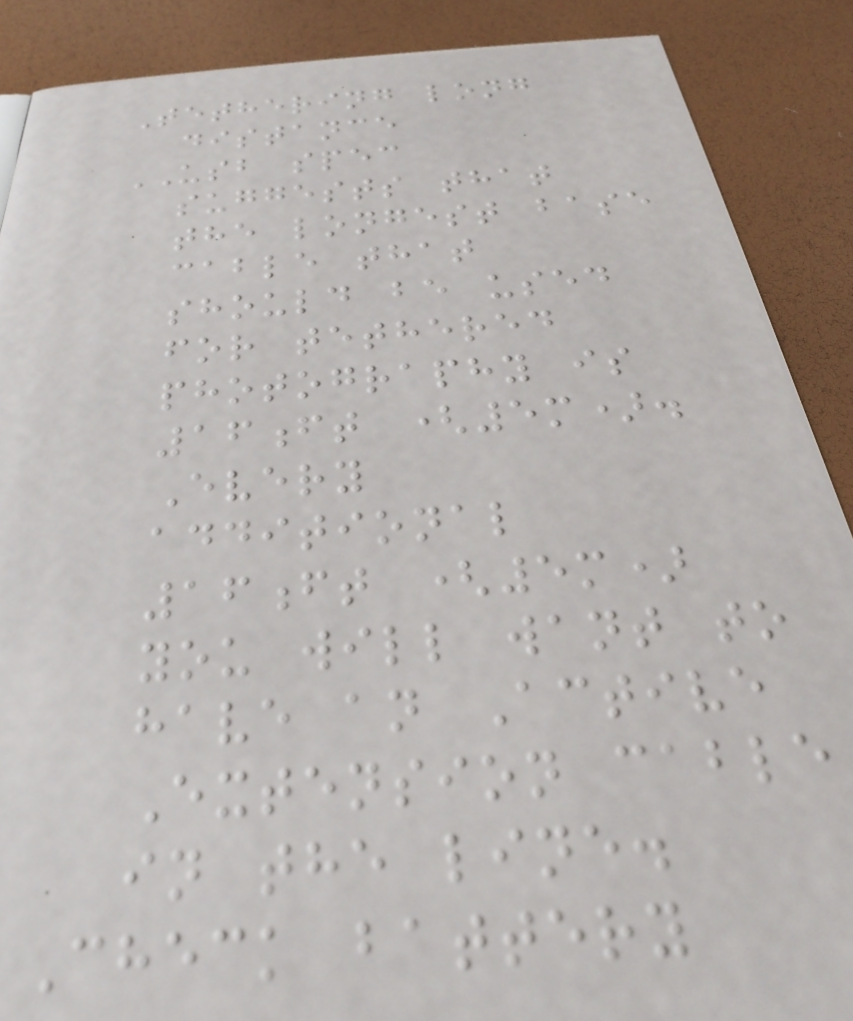Tethering long
distance
USB spec
suggests that
the longest base
cable that
should be used
for tethered
photography is
16ft (5m).
Every
additional
16ft (5m)
you will want to
have an Active
Extension cable
in the line.
Check battery
